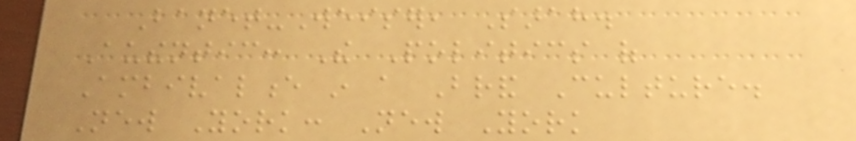Banet-Weiser, Sarah.
Authentic: The Politics of
Ambivalence in a Brand Culture.
New York: New York
